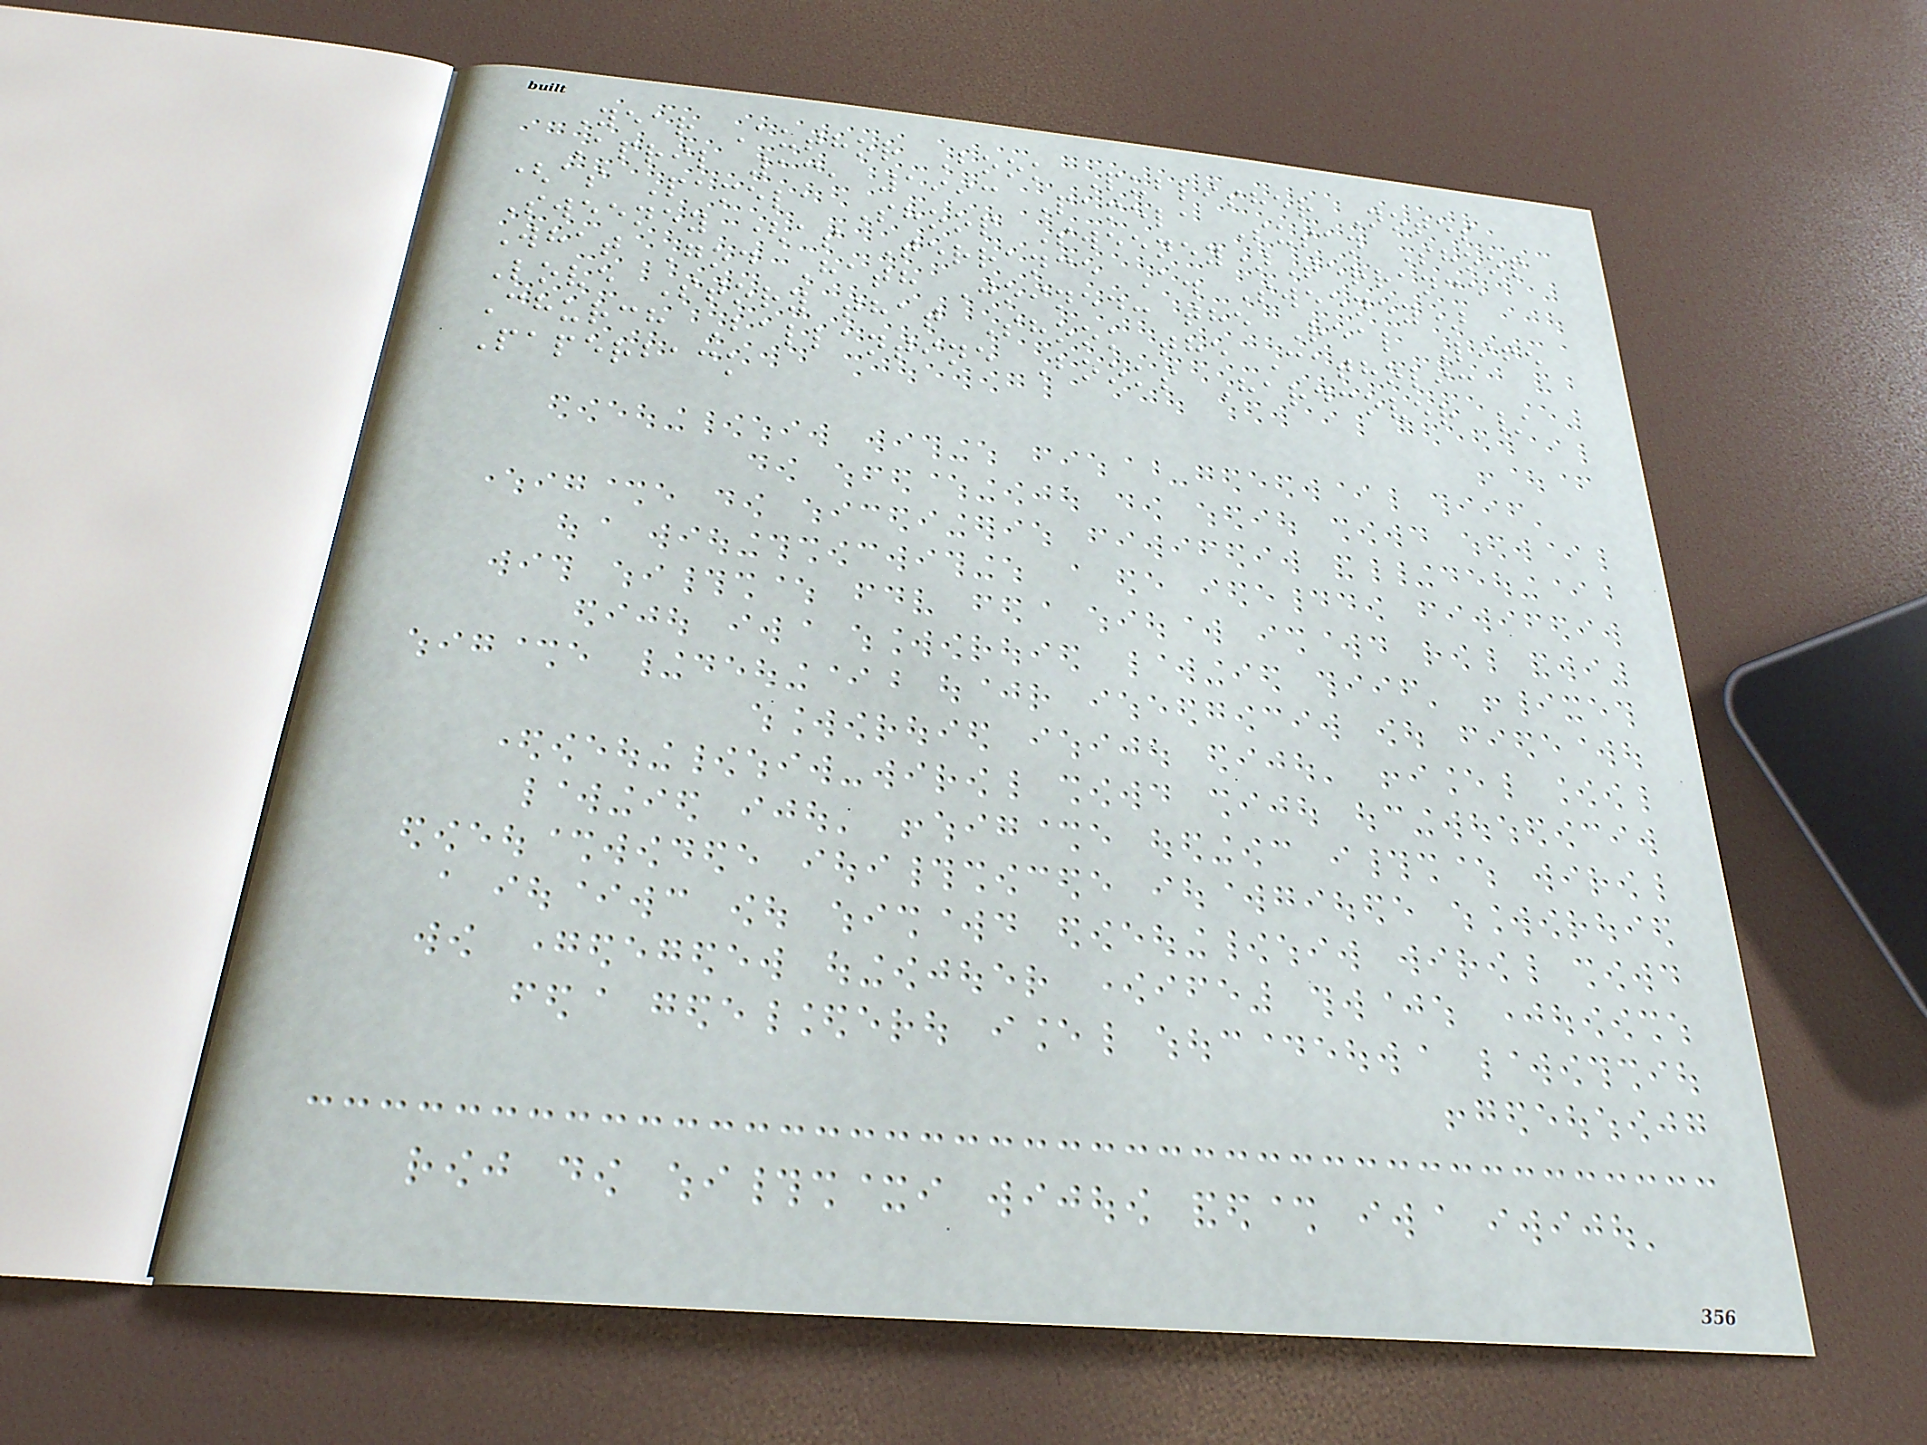Year Author Book Publisher Notes
April 13, 1993 Pamela Susan Shoop
(as Pamela Shoop Sweeney)Terrance
Sweeney (as Terrance A. Sweeney)
What God Hath Joined: the Real Life
Love Story that Shook the Catholic
Church Ballantine Books Hardcover /
Paperback
